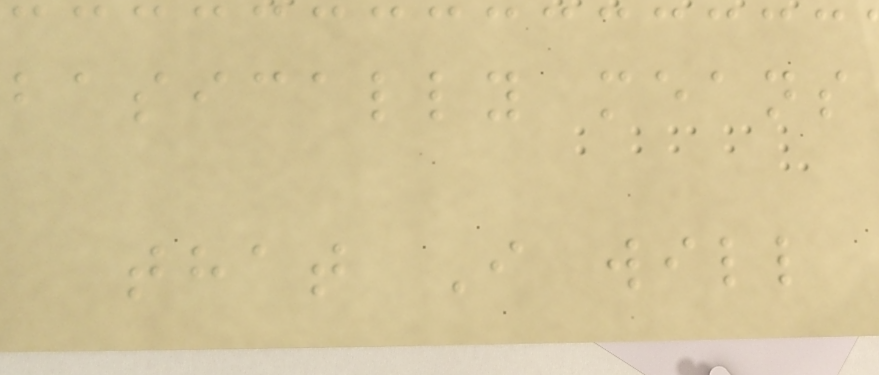basically means
that I will
